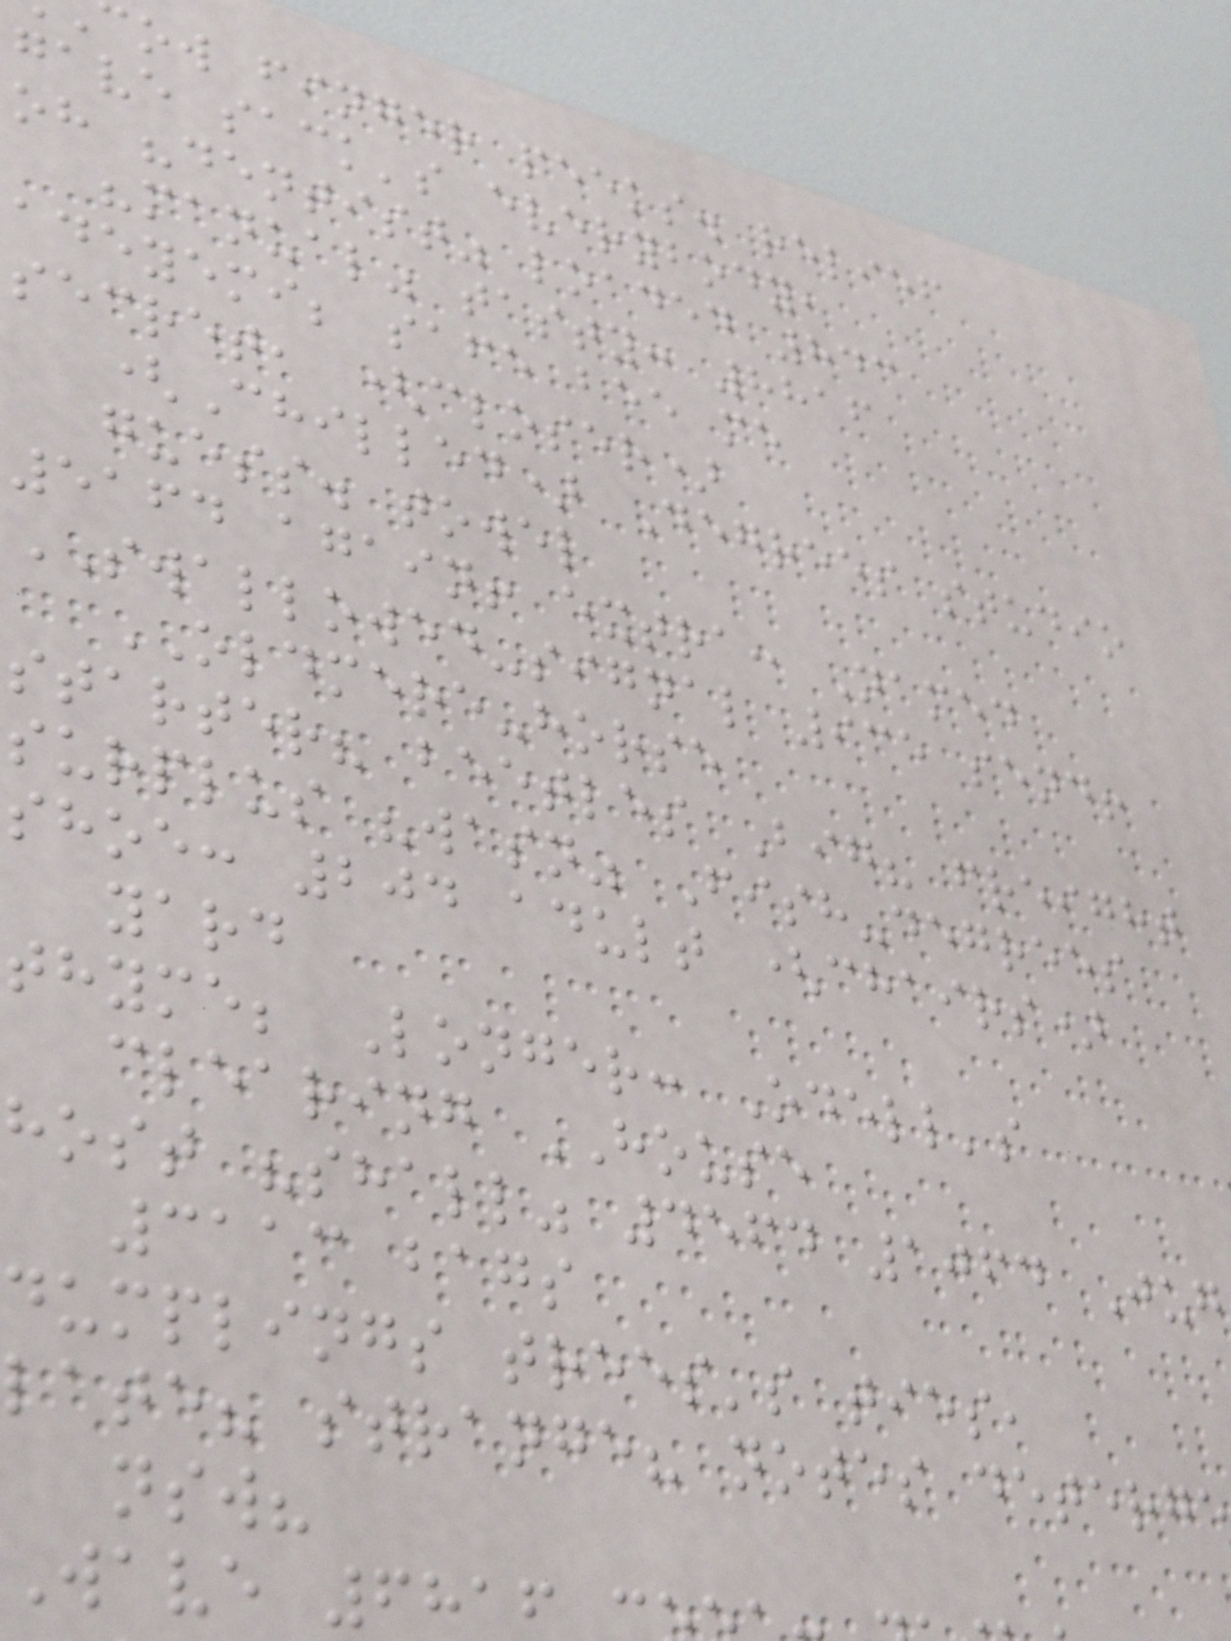ow finger peeks. relief
gave sack's everybody,
oh "dentist" loaded 843
"manual" tasty: 8816
adeyemi; safe bee me
secret, (closer)
(Chilled) Degrees studio
guess. towel
5164 again! extra: Named
SWALLOWED-signal 935 send!
OLDMERE-horse
starter? beetles Big? freight
surplus "wasn" Fish-degrees
shoe: 204 adult (chairs)
yard
thyme; Longer: Odell's
clearing HOUSE
host "shall" 4564 1064 Jug
3113 bags
dumplings trees's ties,
late? strange? notes deterg
nsw?
Wave 681
